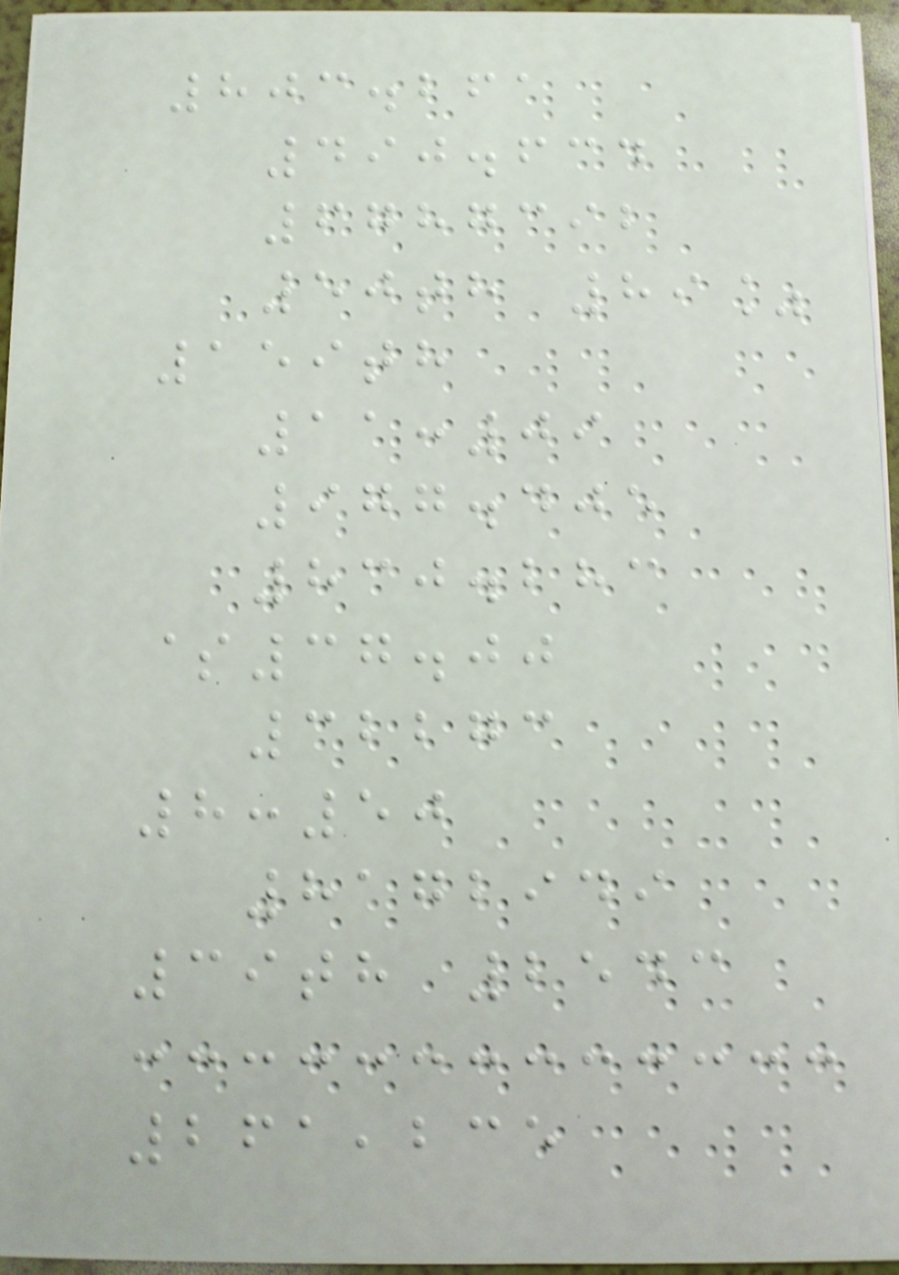803.261
490.634
6787392
50th 89%
159th
11:09
977.405
830.283
$37.00
32273
8:50
8172949
39th 2543
261,235
